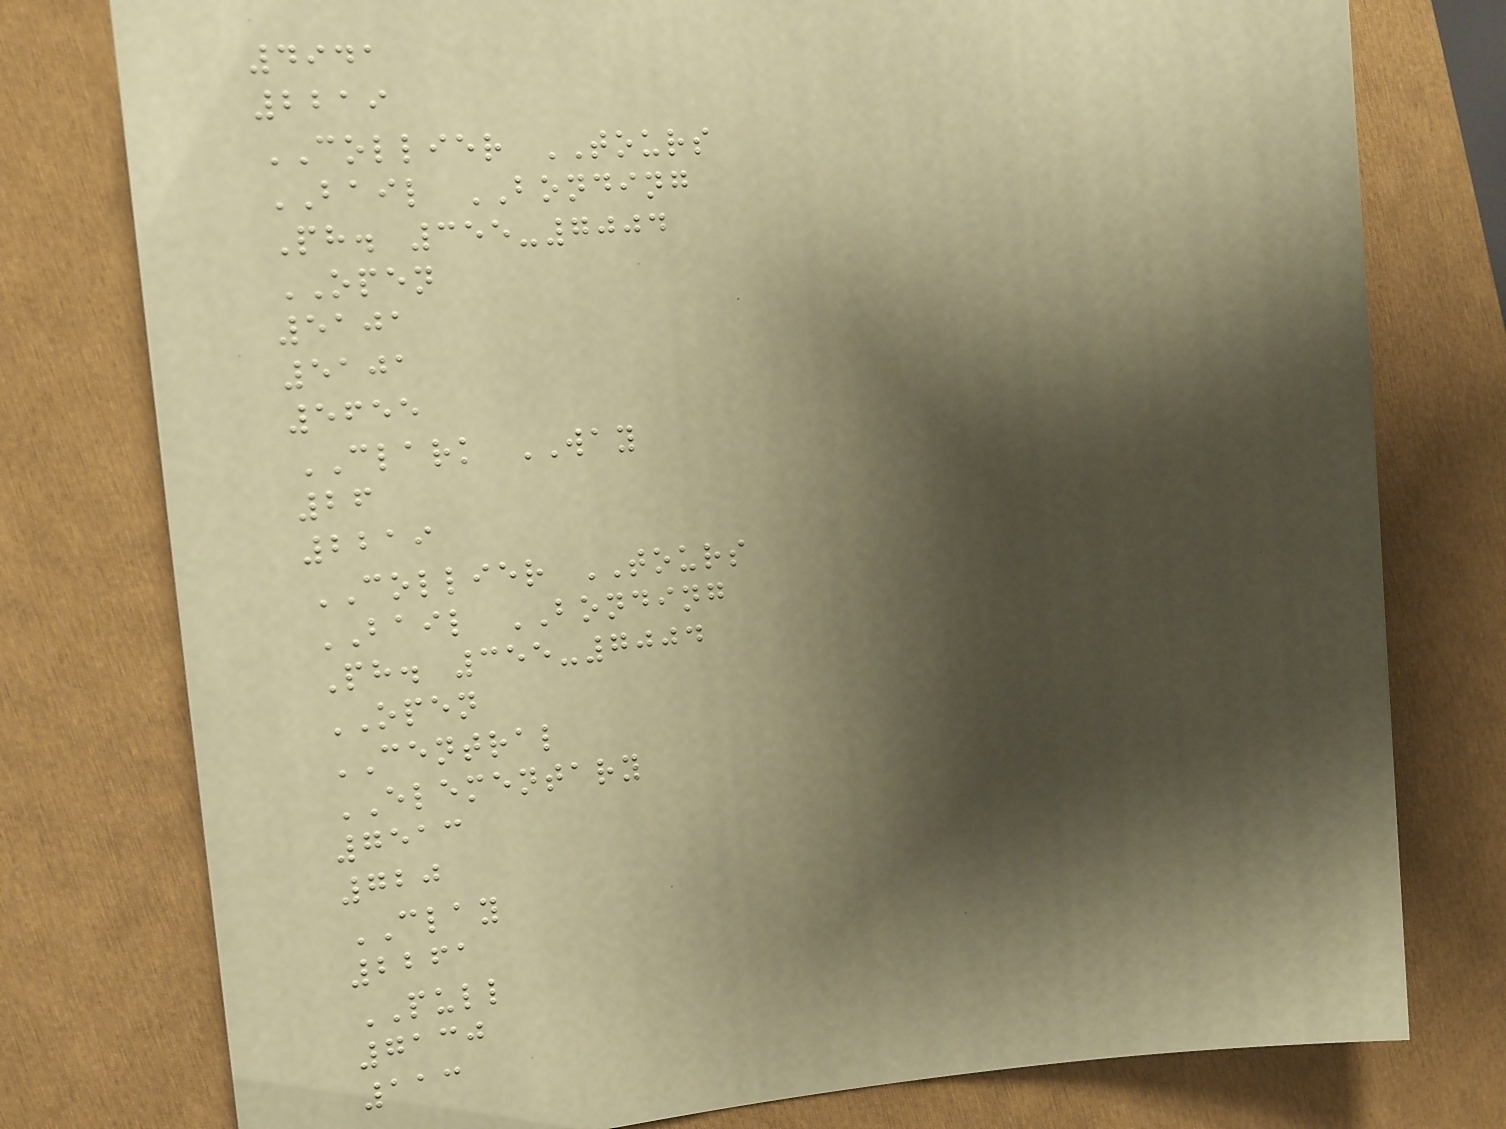4941
2219
COLLIER TOURS
BAIL BONDING
Ph. 355-7004
OPEN
5101
5101
5655
CLARK WAY
26
2219
COLLIER TOURS
BAIL BONDING
Ph. 355-7004
OPEN
CENTRAL
ELEMENTARY
7513
720
CLAY
2261
PULL
7130
113
